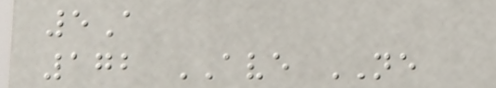5A
172 AVE NE
